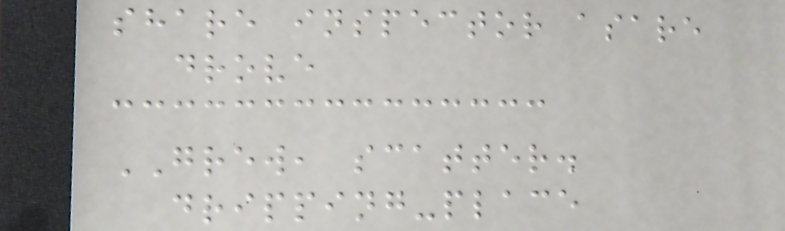share inspector asare
drove
GREW, scatter.
dripping-place
